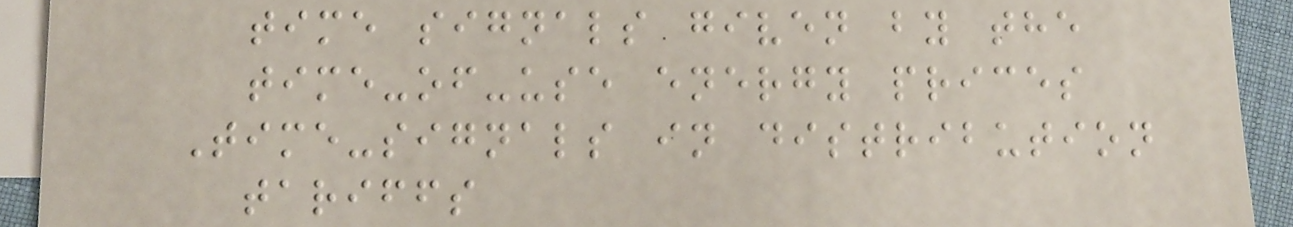time signals given by the
time-of-use energy prices
Time-signals in distribution
tariffs
